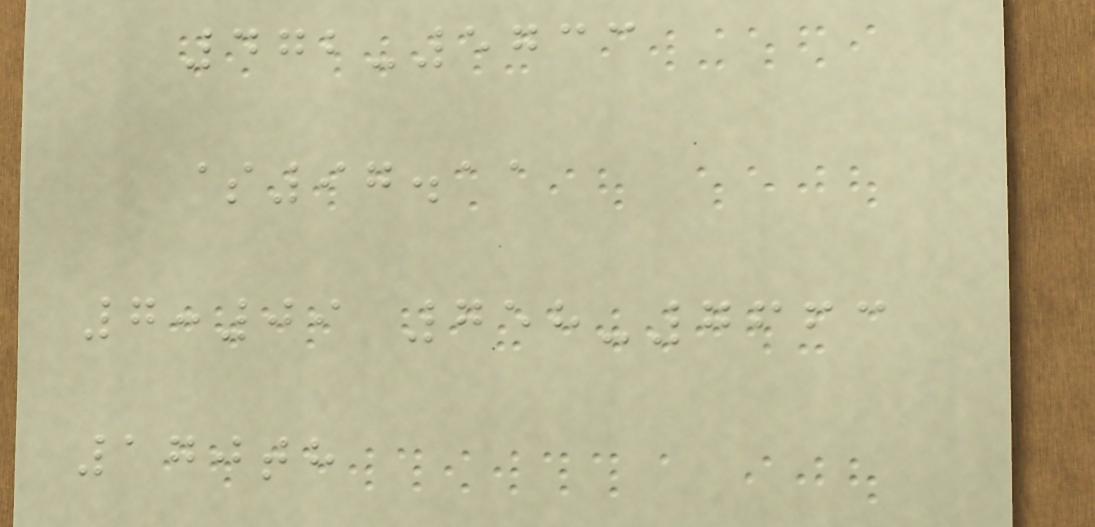472-5733
$97.11
7:09 758-7663
170th
